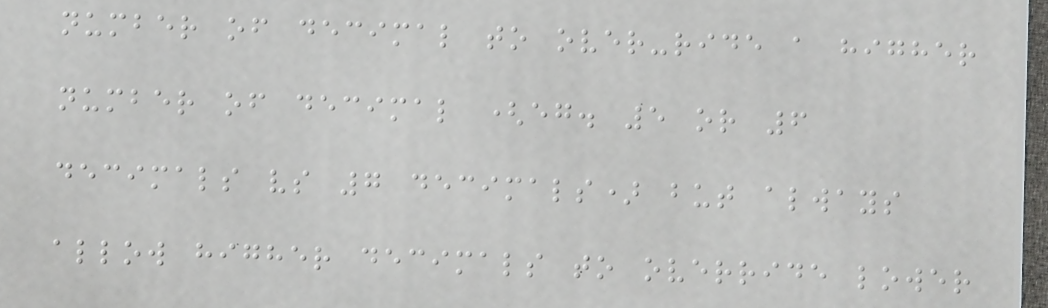number of decimal to over-ride a higher
number of decimal (eg. 5 or 6
decimals vs 7 decimals) but always
allow higher decimals to override lower
